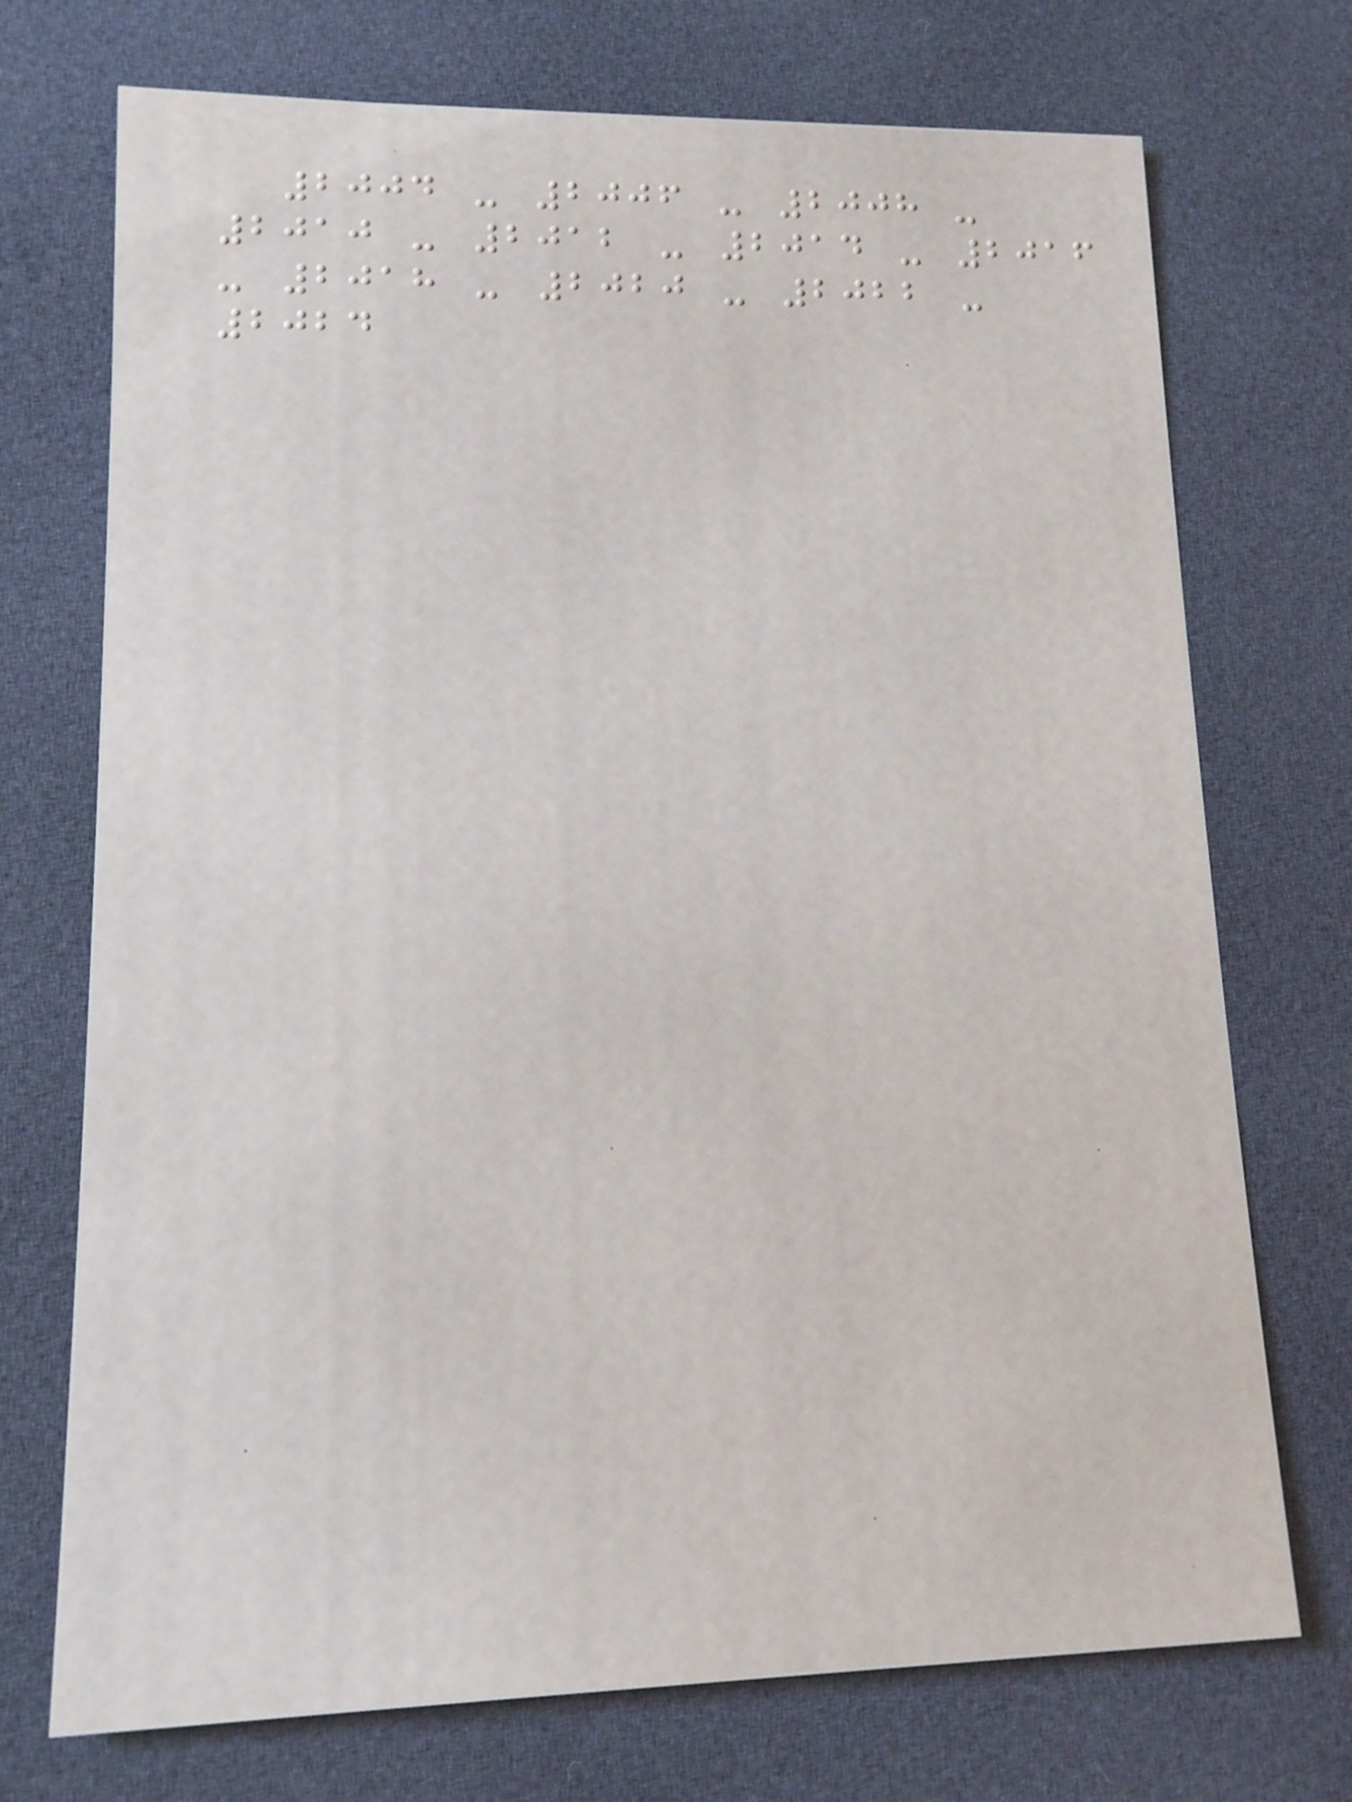2004 - 2006 - 2008 -
2010 - 2012 - 2014 - 2016
- 2018 - 2020 - 2022 -
2024
